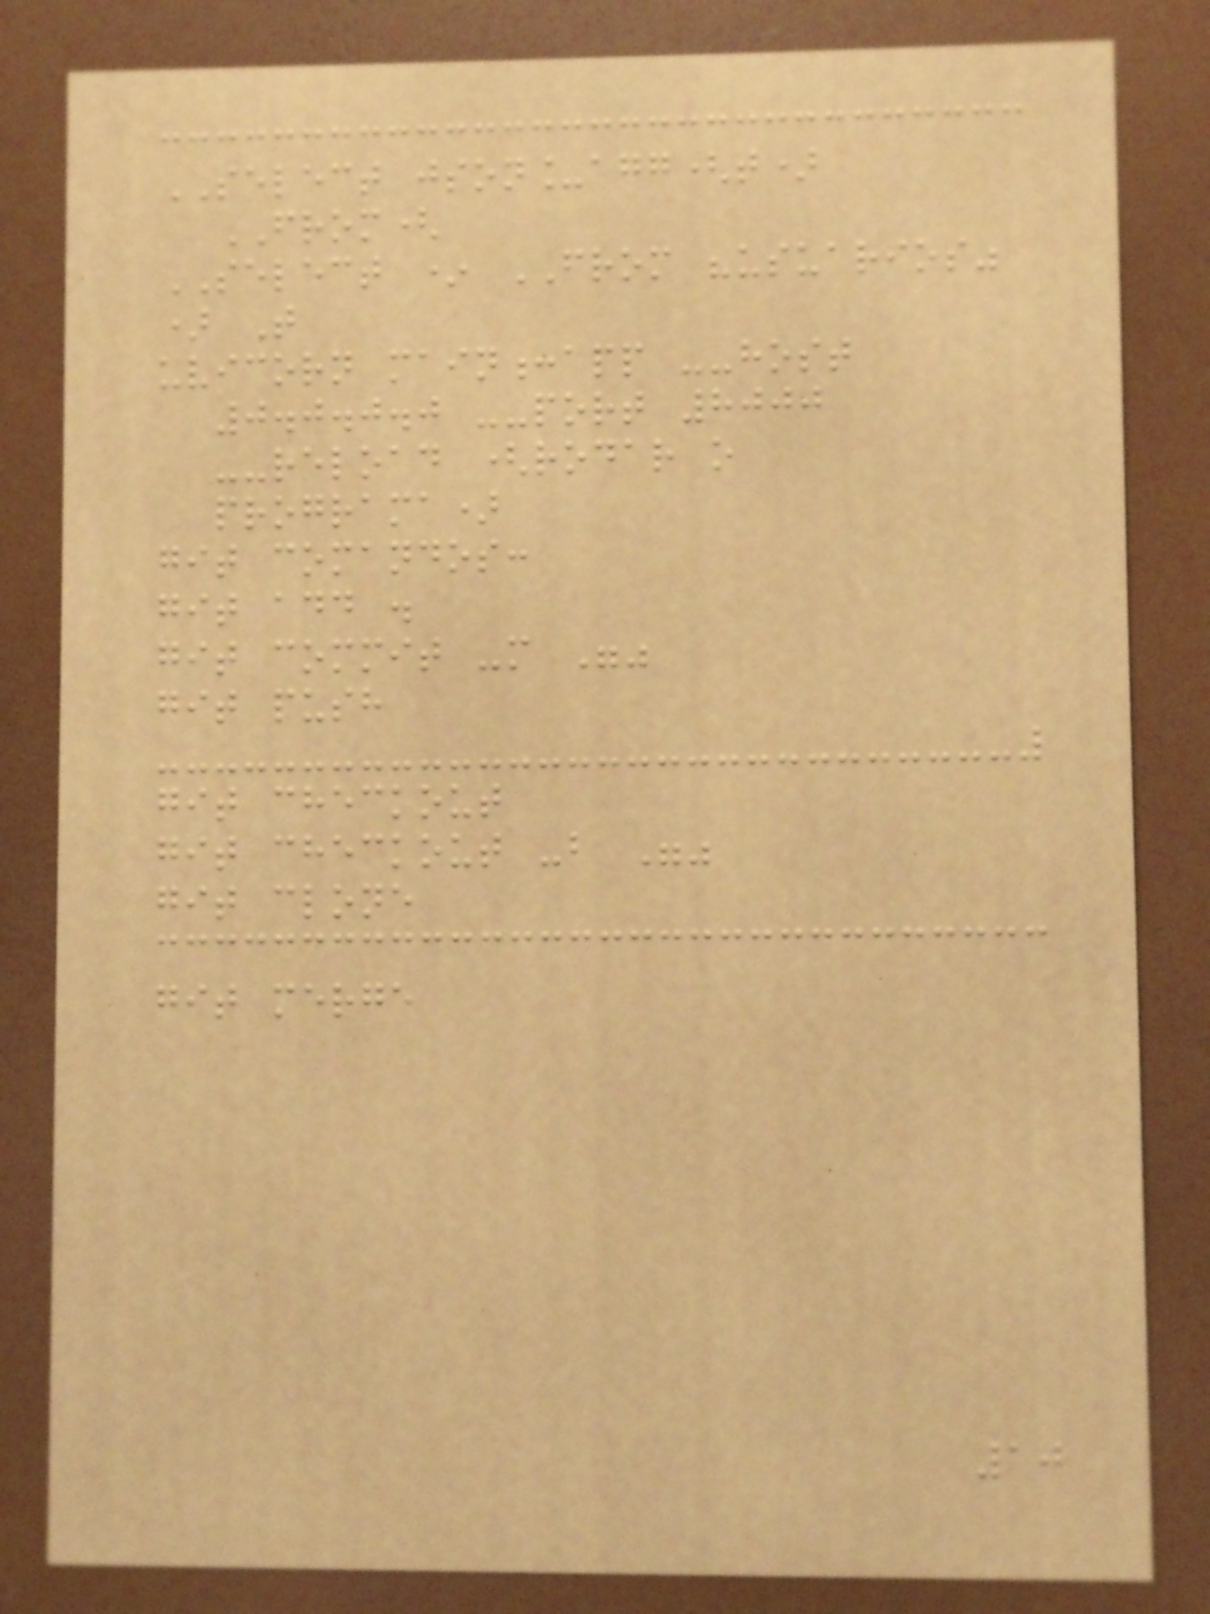SELECT json_agg(t)
FROM(
SELECT * FROM "usuarios"
) T
uvicorn main:app --host
0.0.0.0 --port 8000
--reload (rodar o
programa)
git comandos:
git add .
git commit -m ""
git push
git checkout
git checkout -b ""
git clone
git merge
10
